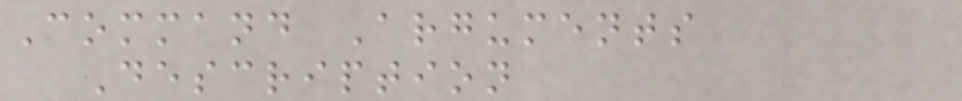Command Arguments
Description
